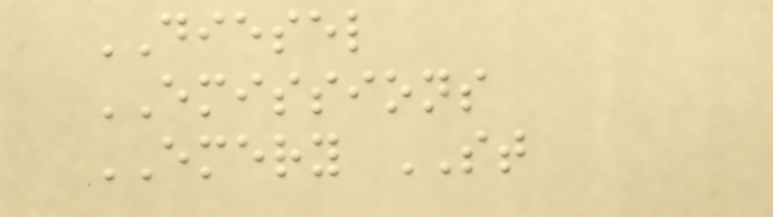DIESEL
EMISSIONS
EMERY ST
